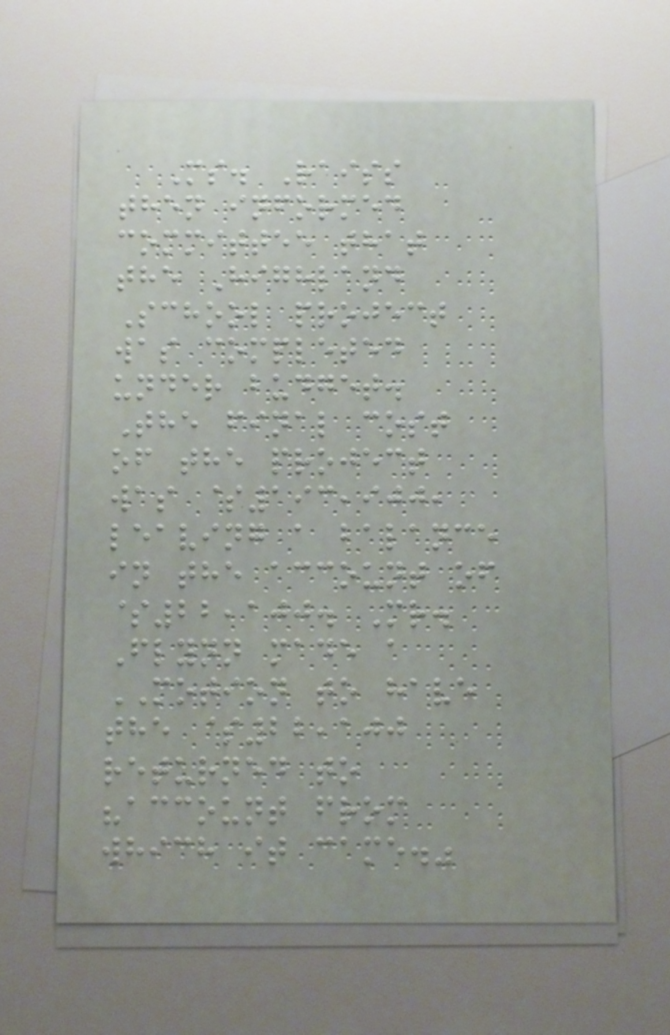Ms. Raiss
then informed
committee that
the Highland
School project
was completed
under budget.
The final cost
of the project
was $193,900,
leaving a balance
in the account of
$22,100. Mr.
Flynn made a
MOTION to have
the $22,100
returned to
"account from
which it came."
